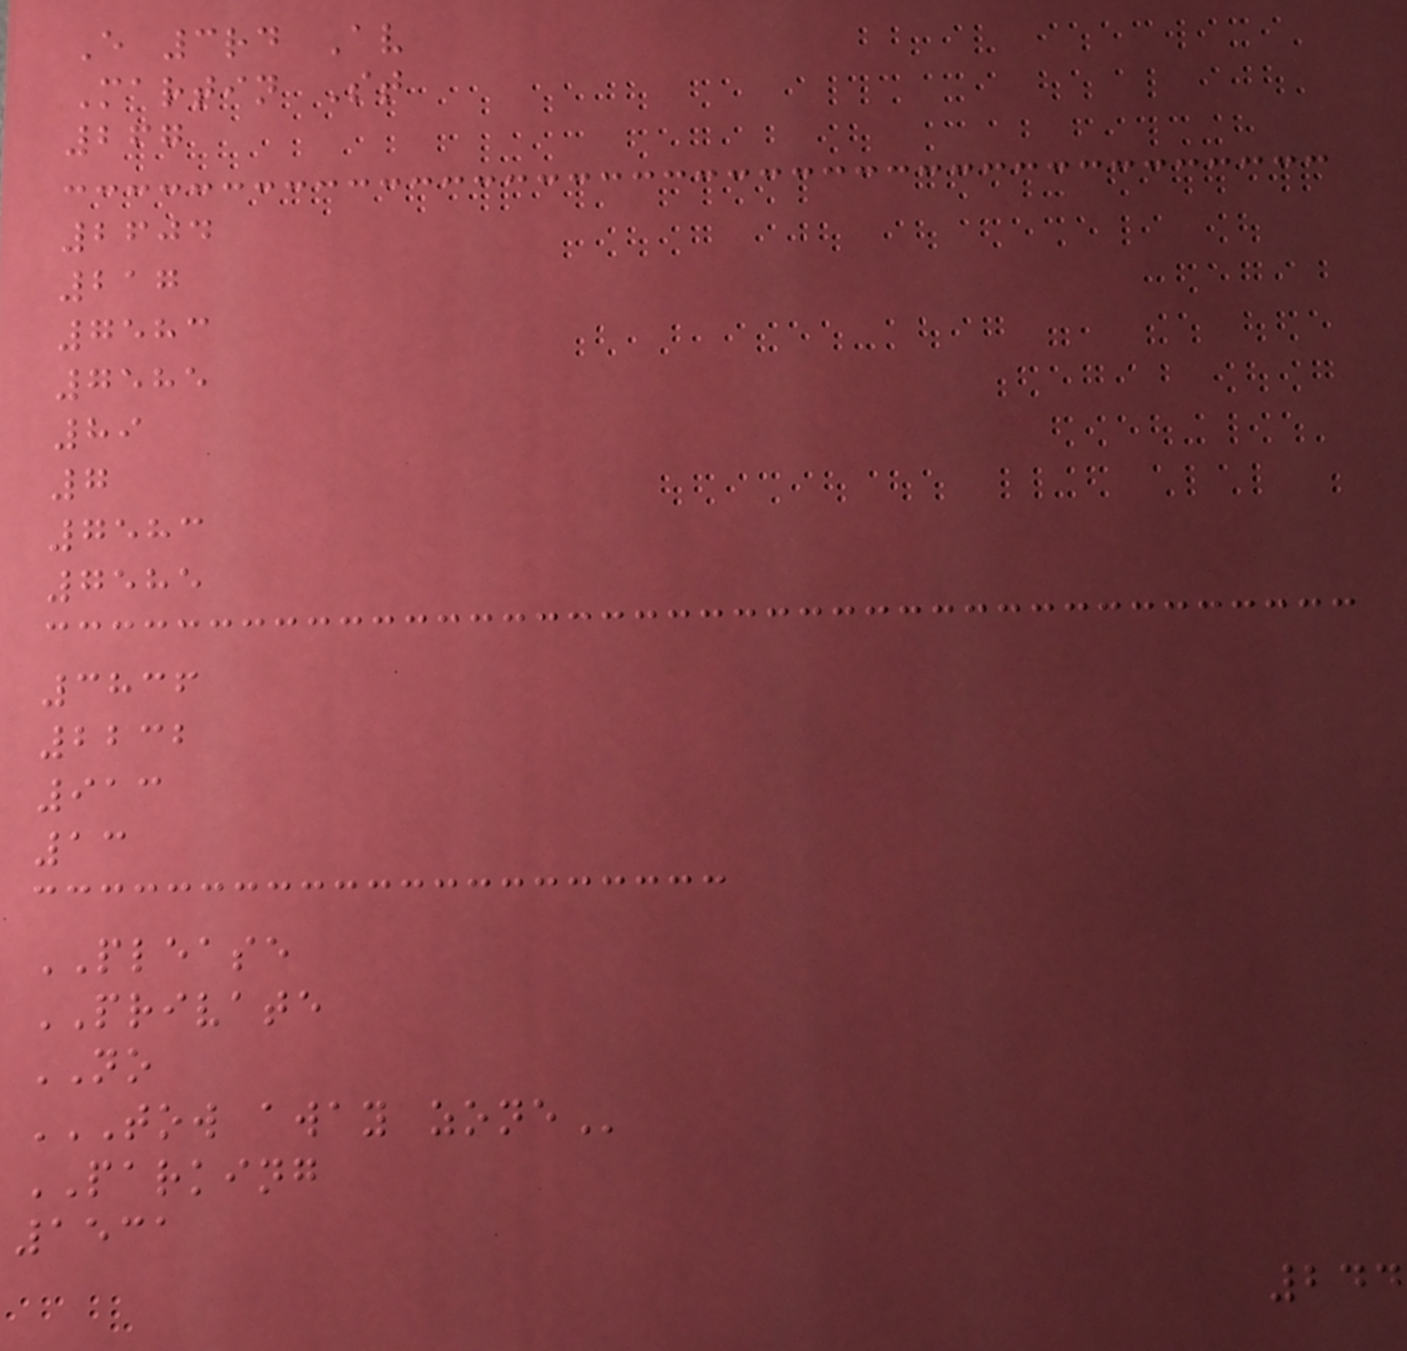E 3rd Av
Martin St
267
2604
217
7583
7585
89
7
7583
7585
3836
2232
913
13
PLEASE
PRIVATE
NO
TOW AWAY ZONE
PARKING
1531
244
